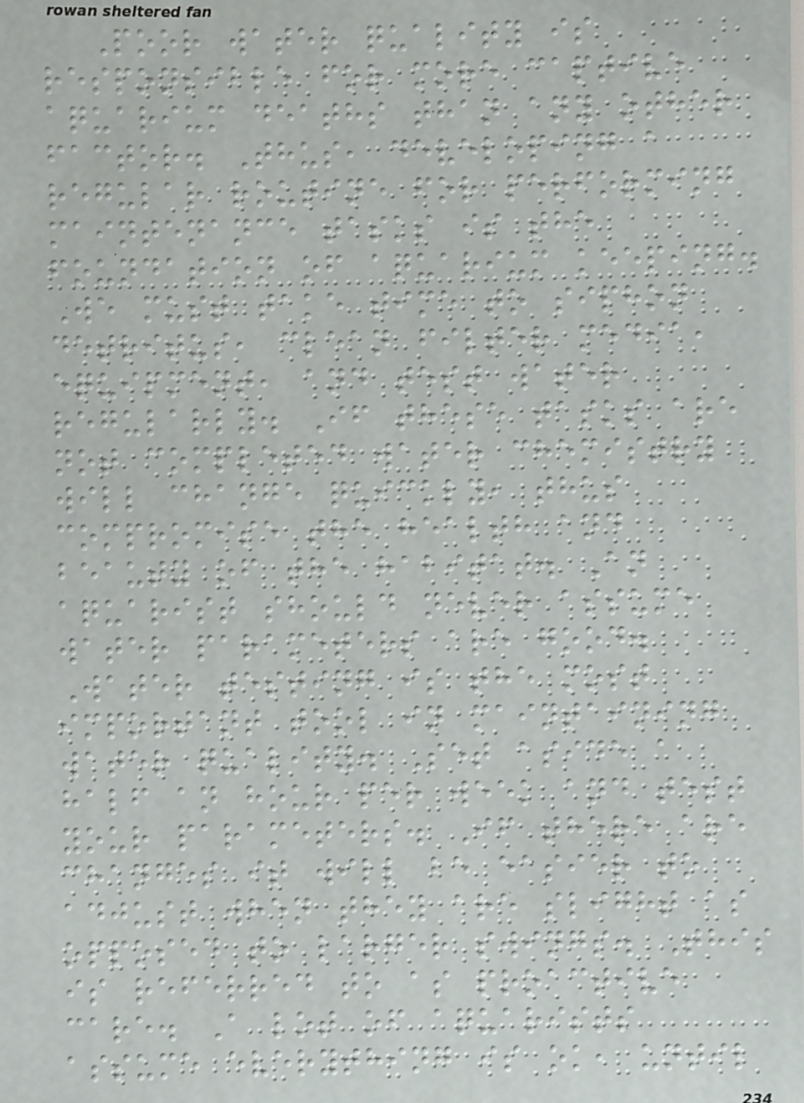Poor water quality is
responsible for more captive
aquarium deaths than any other
factor. Thus, developing a
regular routine for performing
maintenance tasks is the
foundation of aquarium keeping.
We must take time to siphon
detritus, clean filter media,
equipment, and test water
regularly. If these tasks are
not completed water chemistry
will change quickly, thus
compromise the health and
beauty of the habitat. An
aquarist should never assume
water parameters are good.
Water testing is the most
important tool in maintaining
water quality. Set aside a
half an hour per week and test
your parameters. If there are
changes it will be easier to
adjust when they are slight as
opposed to larger swings. This
is referred to as proactive
care. A lot of aquarists
assume everything is ok, until
